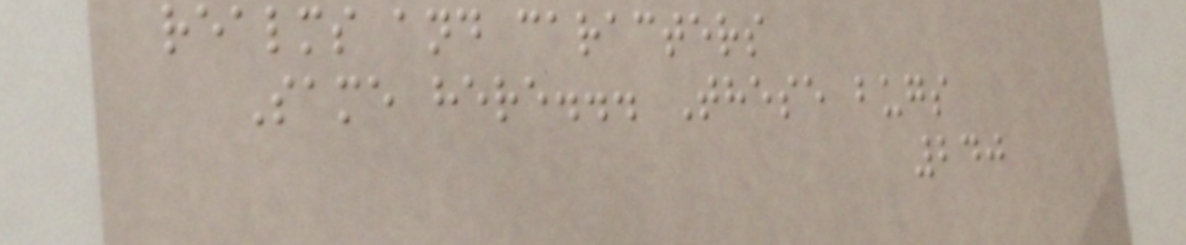realms and caracters
Same here... These bugs
240
